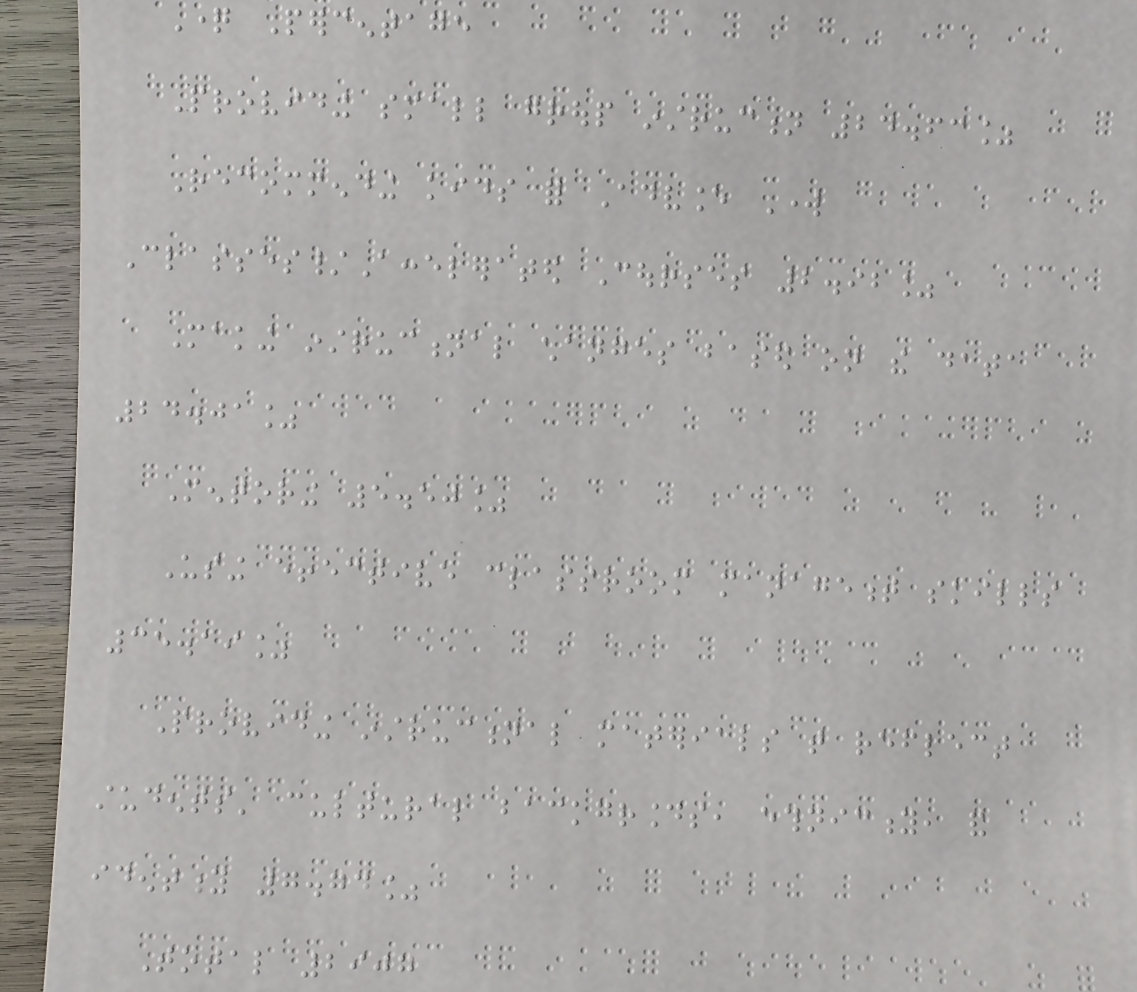Question Percentage
Providing small group instruction 24.63%
Recommending kids for Advance Work
Classes/Accelerated Courses 2.92%
Making instructional changes based on the data
24.01%
Mentoring 5.50%
Using effective classroom management skills
35.19%
Providing instructional materials that reflect
students' cultural backgrounds, ethnicity, and
identity 7.74%
Total 2907
